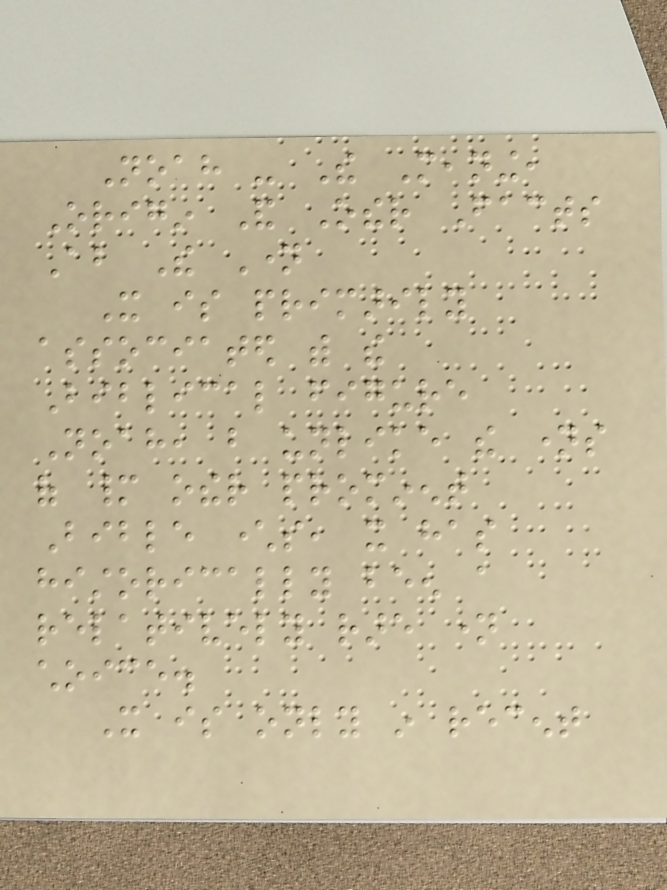Noah - The Meaning,
Origin And Other Facts
About The Name
It is primarily
associated with the
Biblical figure
Noah, but unlike the names
of many other prominent
Bible characters, it has
historically been a
relatively rare name
choice.
It is only in recent
